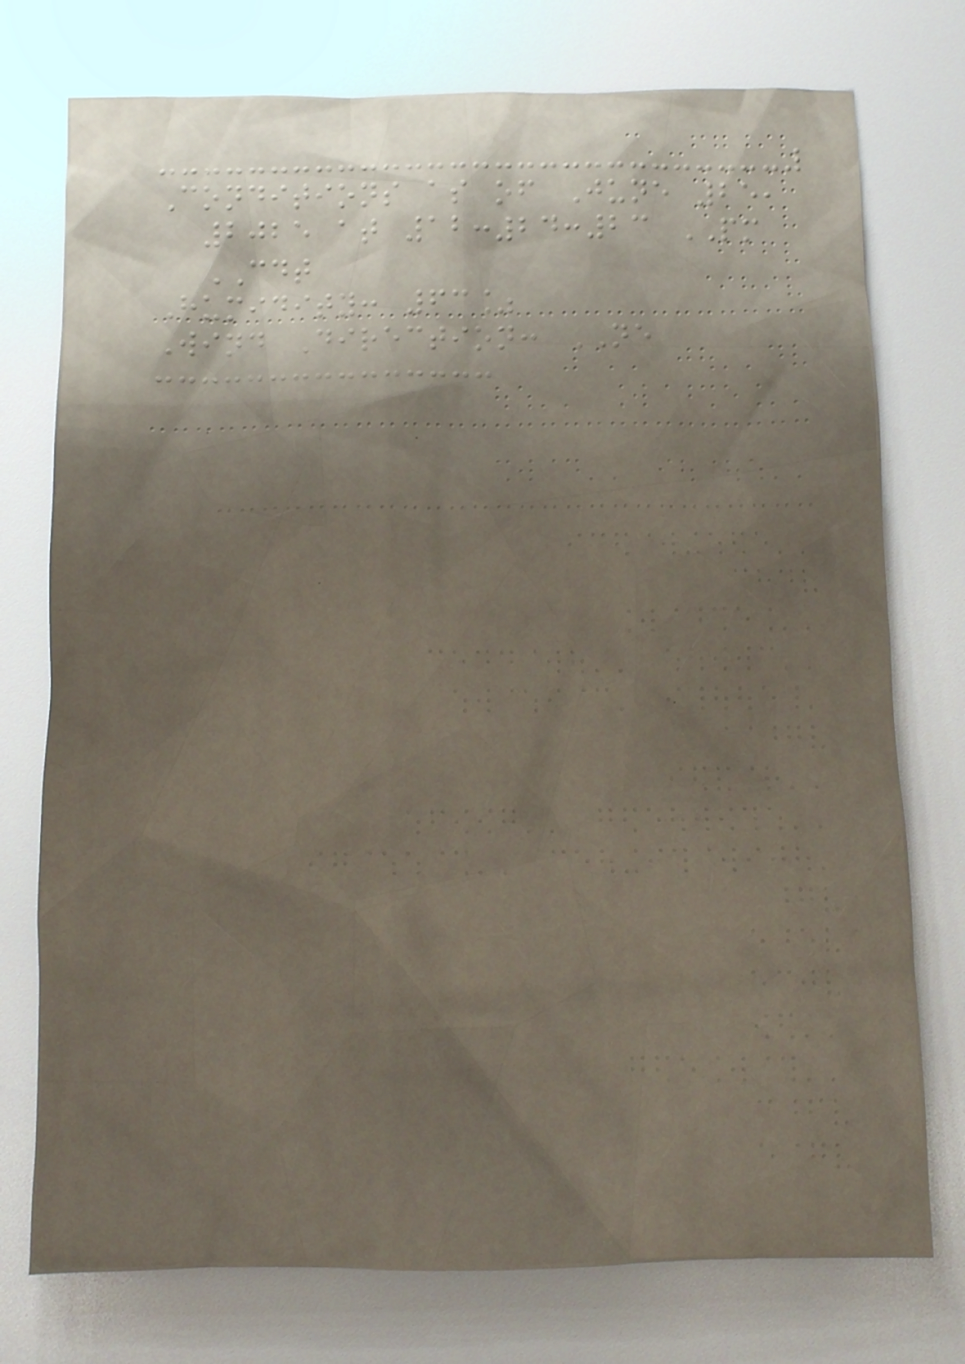Conditions as of June 25,
2025 at 12:24:23 PM
CDT
Humidity: 63%
Wind Direction: NE
